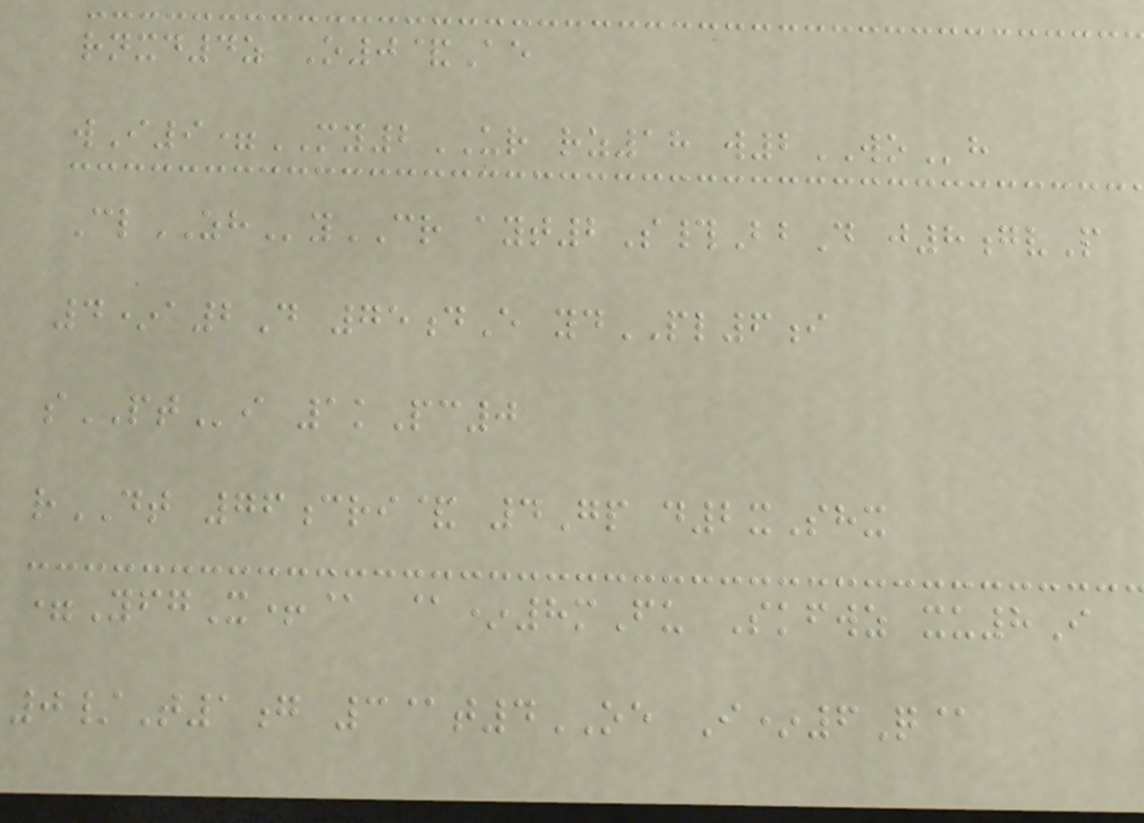rnxd4z O0&Ae
wI9=MY2UR rz18 w2WOh
ClZHyCR ayt2S#BbD j8gvP
4*a2D 75dE ydPL6i
sPTi 1kPc0
rDT 76cri& 4Gp d2xShx
=YfgX+@ @*8mFu Skfwz xu8I
0/T1g 3@t4OE I*6Q@
